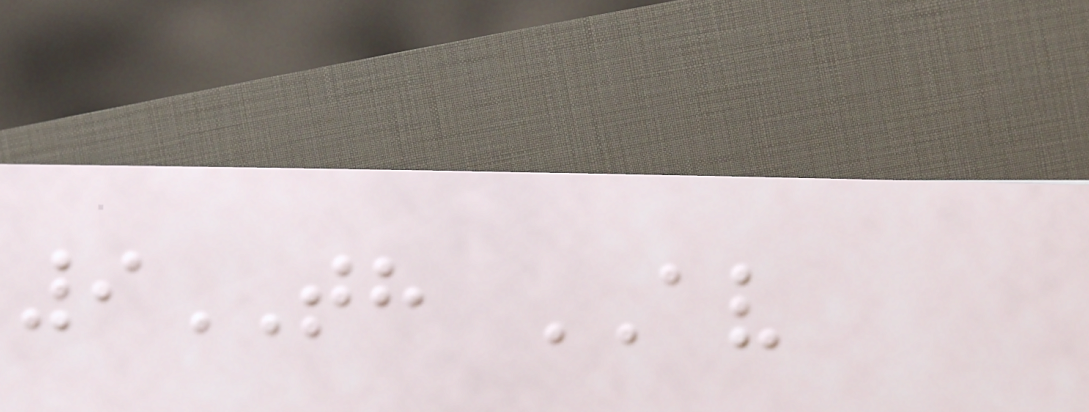9TH AV
